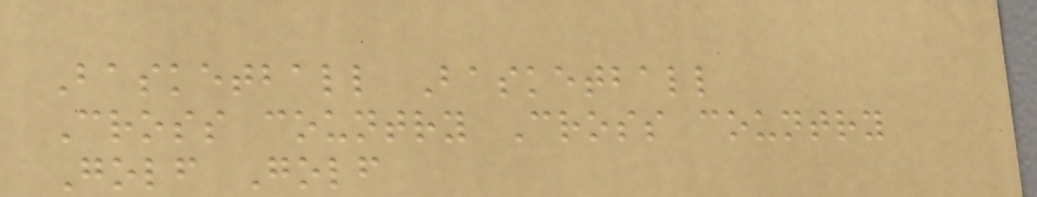Basketball Basketball
Cross country Cross country
Golf Golf
